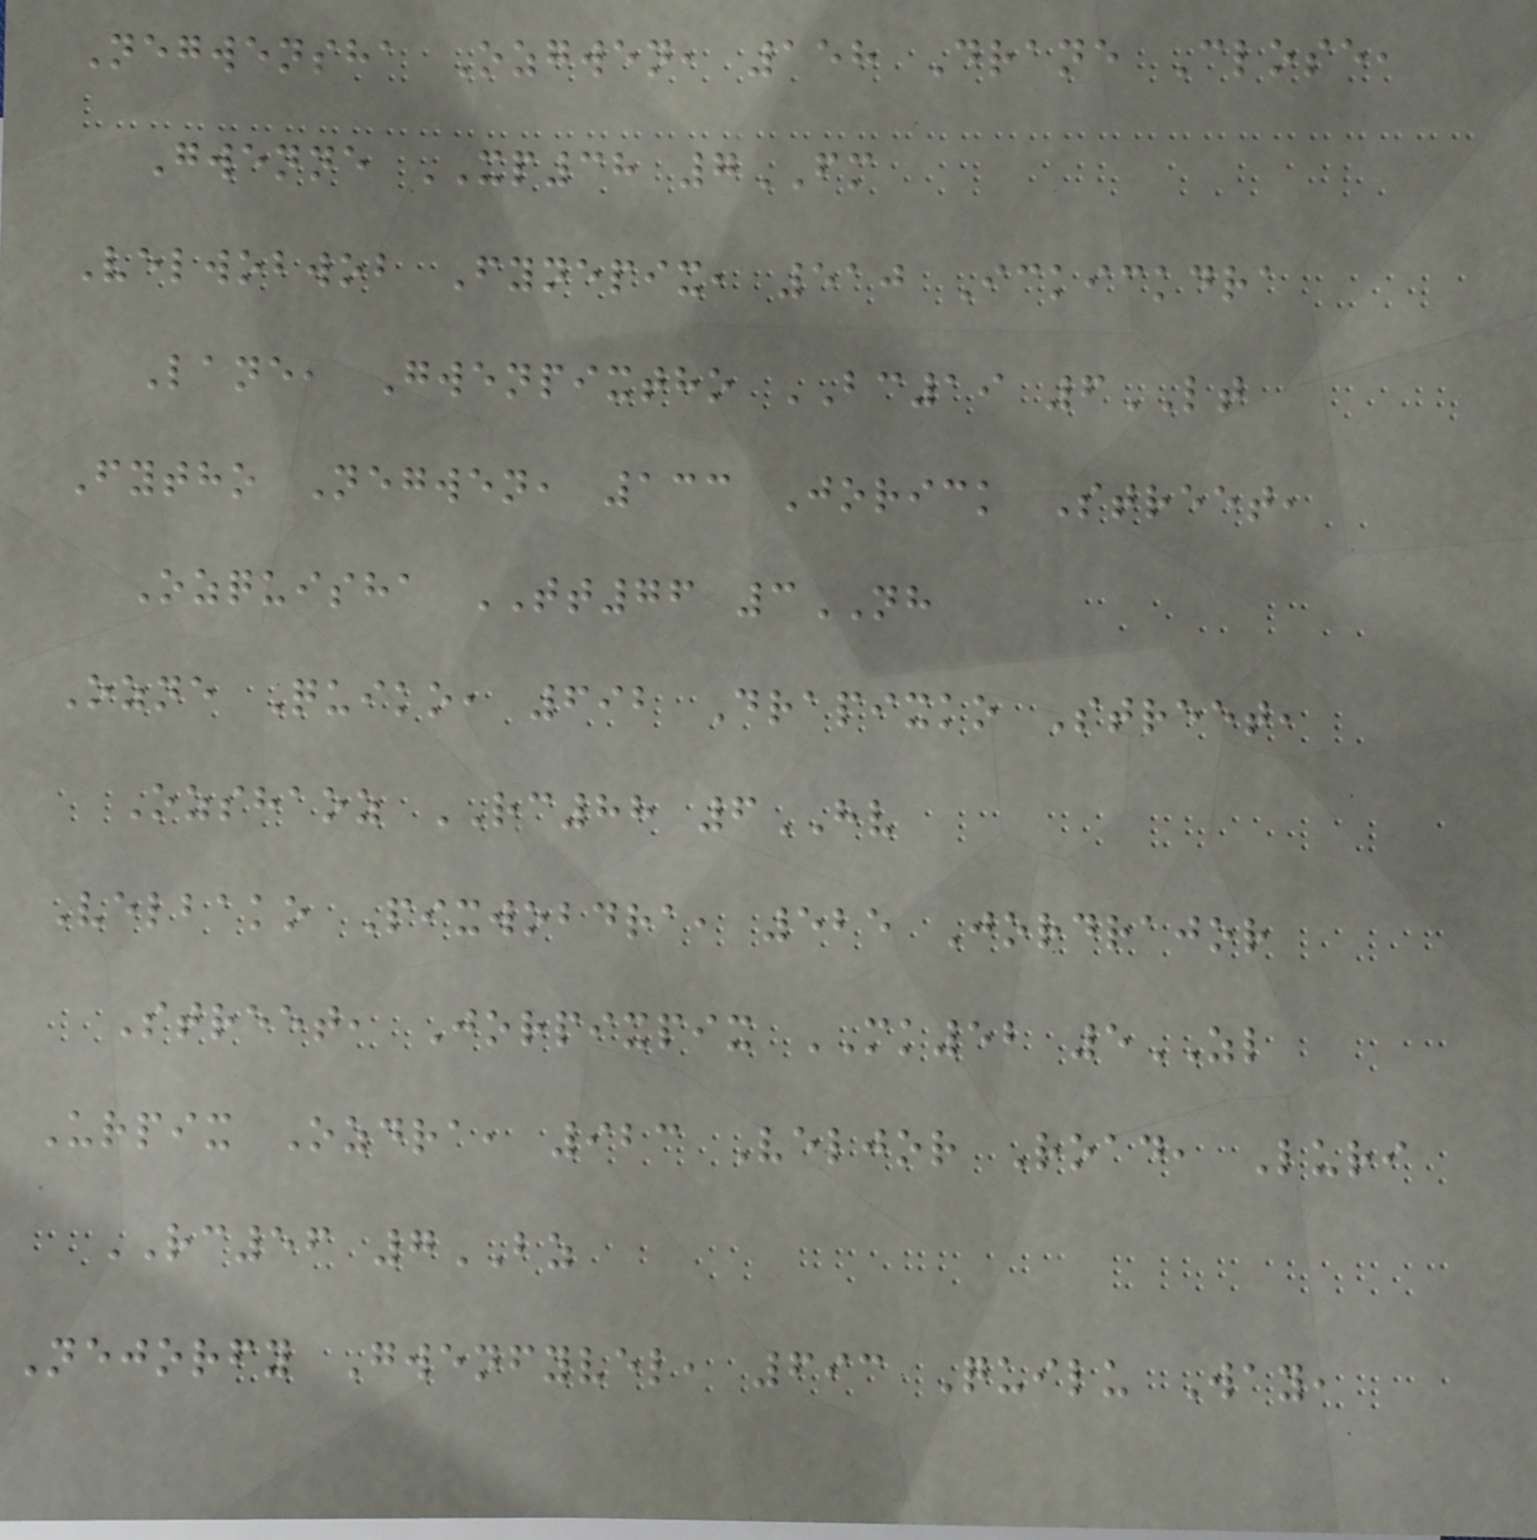Negwensha Ozgwen, 158 Drane Close,
Gwenne XP38 7FM
Velwobwob Fynepix, 510 Ickickdra
Lane, Gwenpixtho BC19 6LT
Fytho Negwen, 133 Jorick Street,
Ozquisha TT76 3NH
Ozne Quiko, 692 Drapixko Street,
Ozshaoz RC88 6HV
Velbako Pixwobdra, 525 Jordrajor
Street, Jorpixpix MK52 5ZL
Urpix Ozdra, 923 Veljor Road, Luri
RC56 7BZ
Nejorfy Gwenfyvel, 693 Quilu Way,
